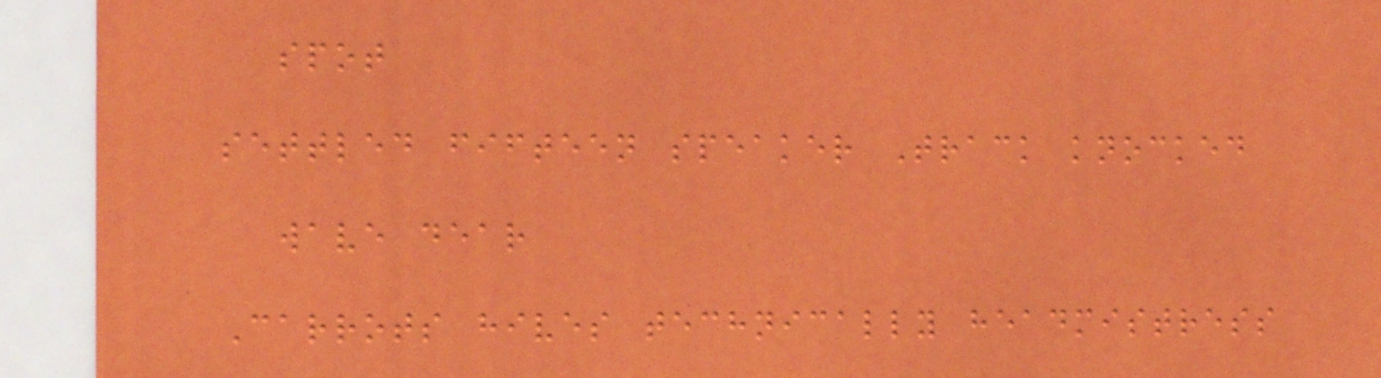spot
settled fifteen speaker Track knocked
wave dear
Carrots hives technically headmistress
